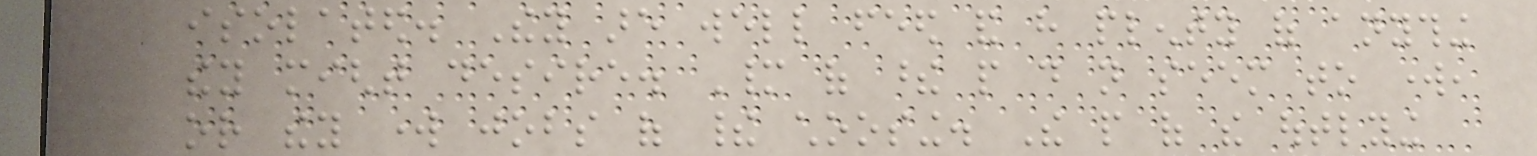isolated. They are well feed and have plenty of anything
they might desire. Many of these people do not seem to work,
or they work jobs of their choosing. The people of the outlying
